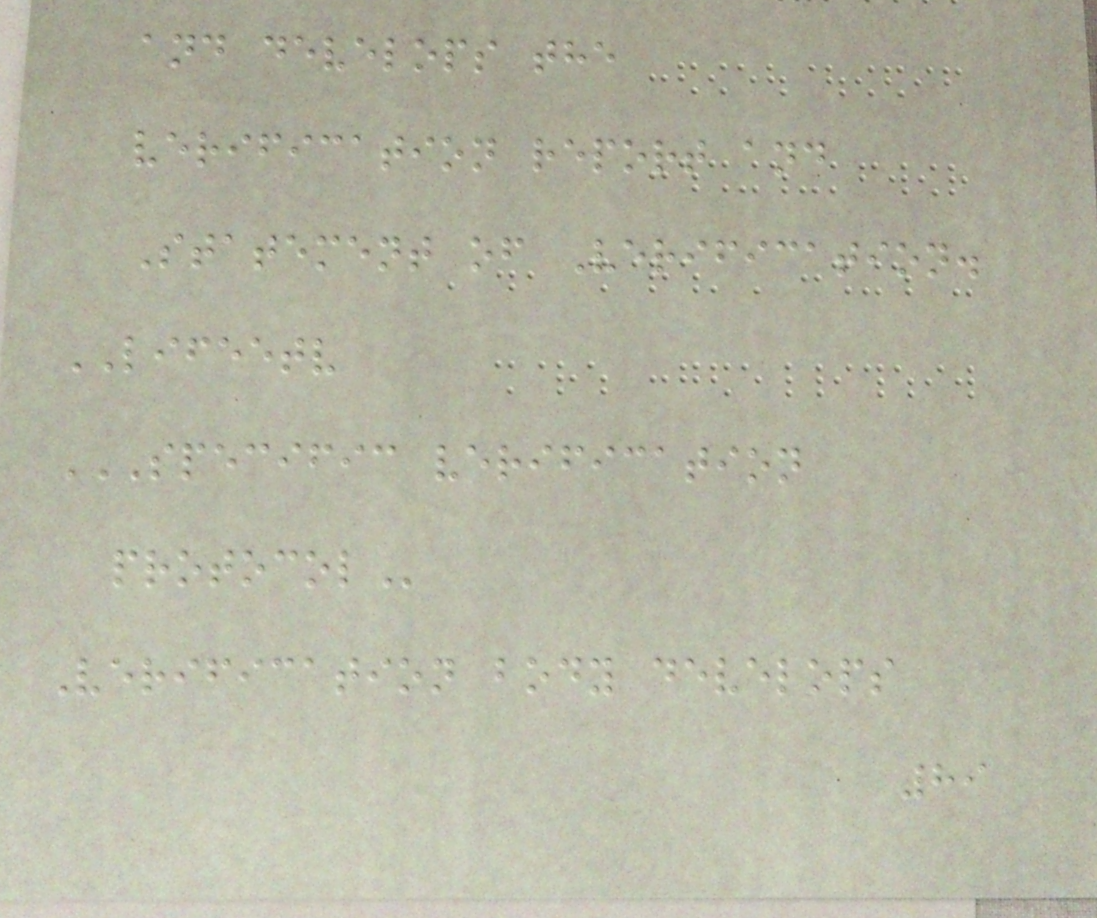and develops the
verification report and
Statement of Verification.
LIFEETV
SPECIFIC VERIFICATION
PROTOCOL
Verification body develops
89
